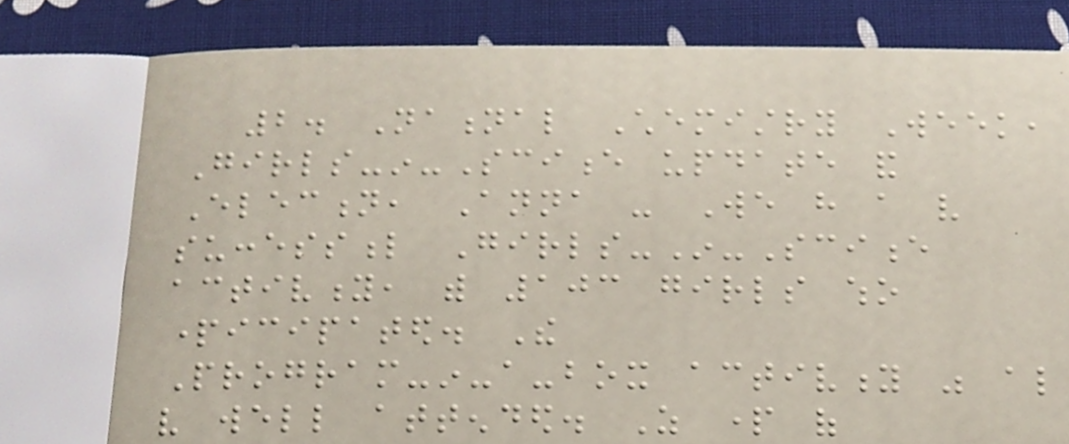2. National Chemistry Week,
Girls-in-Science update and
Election, Anna - We have a very
successful Girls-In-Science
activity, with 103 girls who
participated. The
Program-in-a-box activity was also
very well attended. As part of
